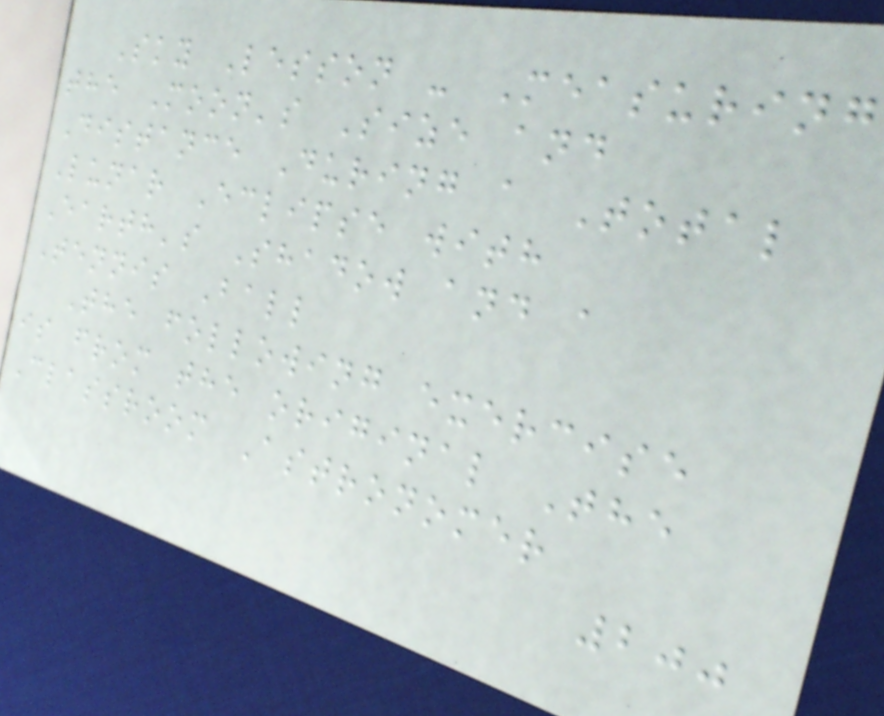Sky Lesson - Measuring
the Moon's Size and
Distance During a Total
Lunar Eclipse with
Earth's Shadow and a
Tennis Ball
The following exercise
is from the original The
Classroom Astronomer
200
